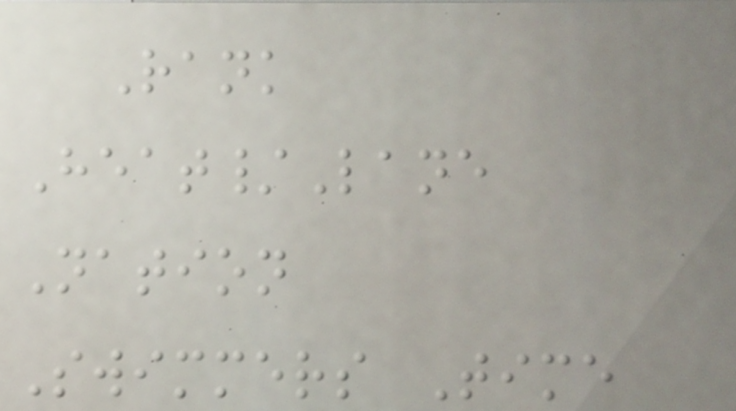Rank
Heat/Lane
Nation
Swimmers Time
